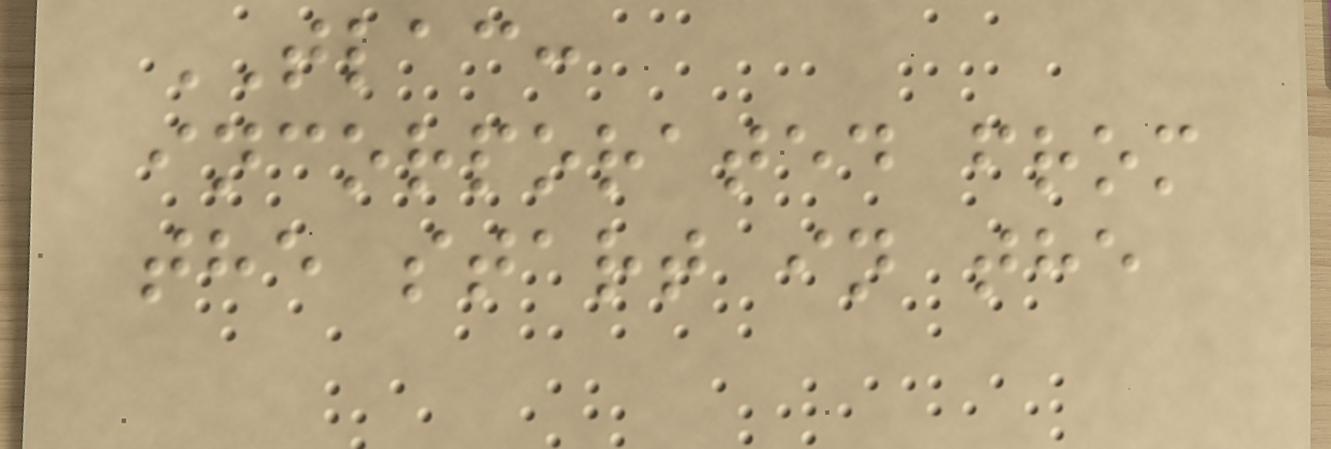TLAC:
incorporated from
the start in the
